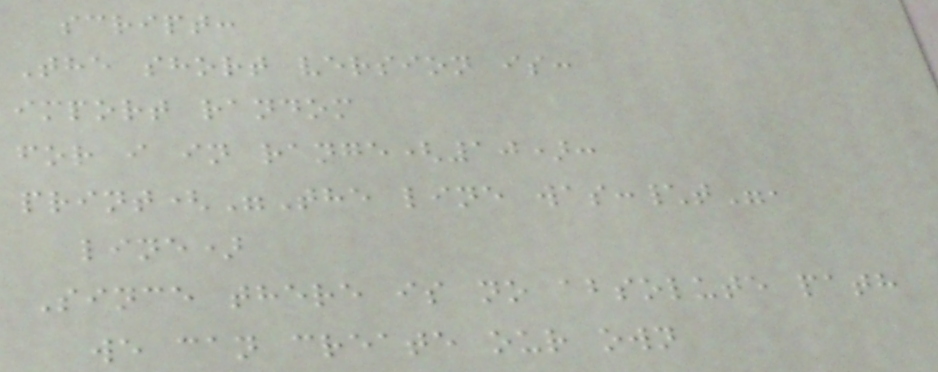script:
The short version is:
import random
for i in range(10):
print("The line was:\t",
line)
Since there is no absolute path
we can create our own
